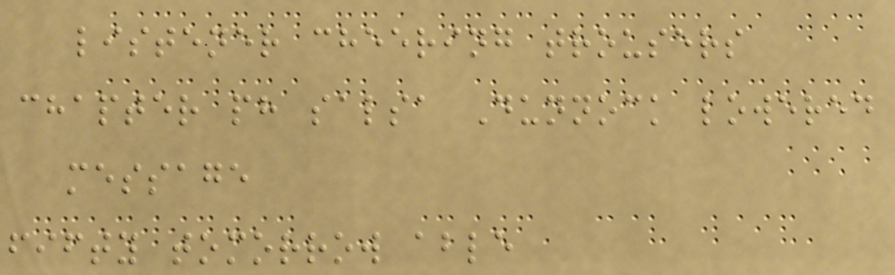listener cheering trousers
chapter ph salsa Dunnock lowered
message
fifty tomorrow able
